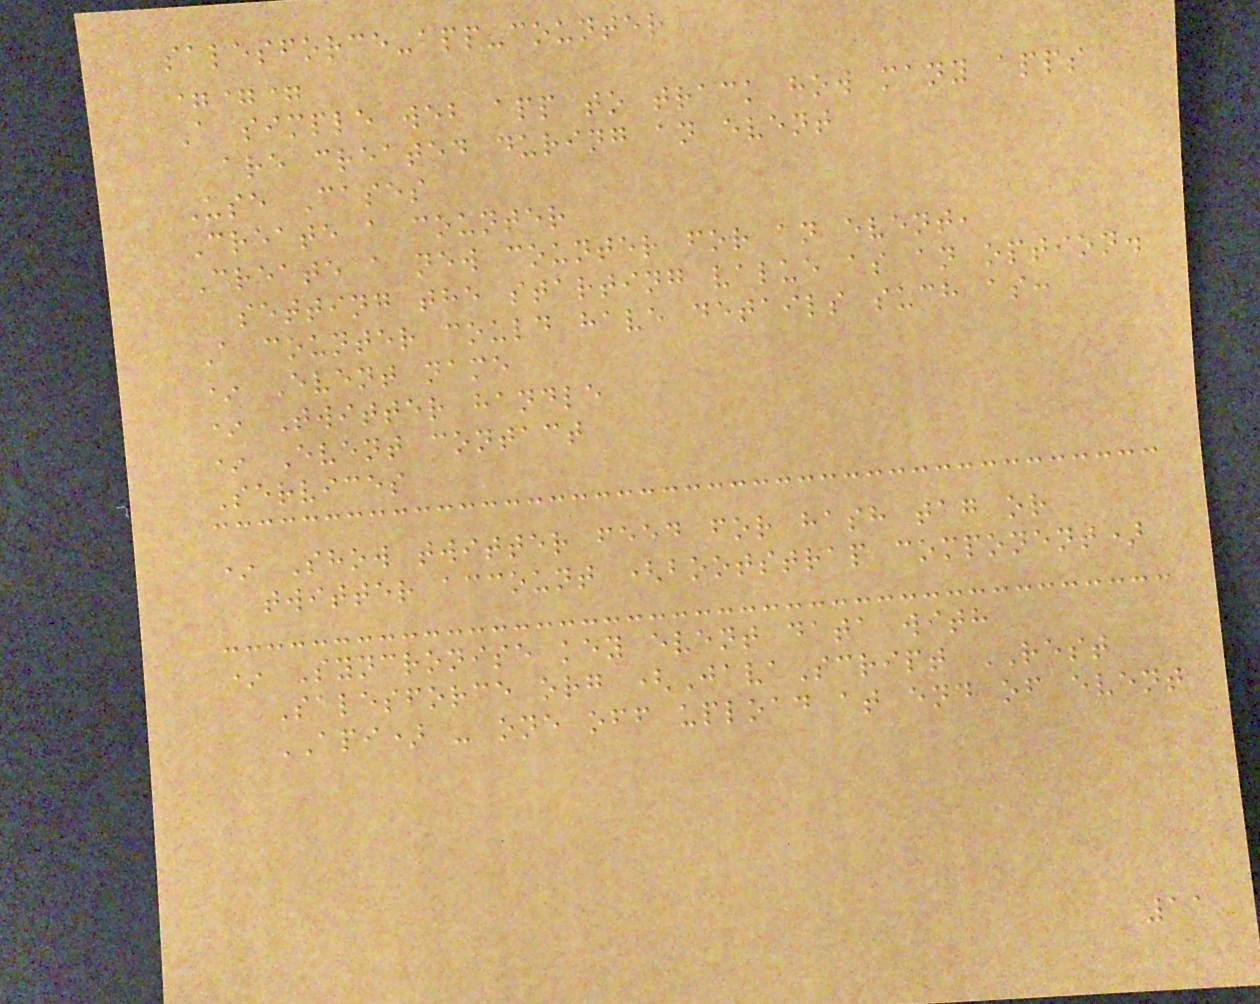salesforce-app-counter
===
A simple web app to track how many apps
are created during an event
Use Cases
Create a counter
Create a new counter for an event,
setting the starting value as an option.
A counter could have details such as:
* Event name
* Twitter handle
* Event contact
Services
* Show twitter feed for hash tag or
twitter account (bootstrap component)
* Syncronise key event data with
Salesforce org (JavaScript REST
API) - one off upload at end of event
11
